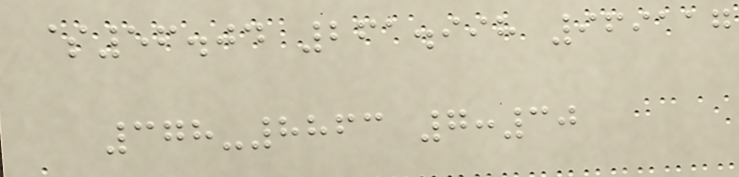$56.04 261.998 969117
378-8863 7:30
